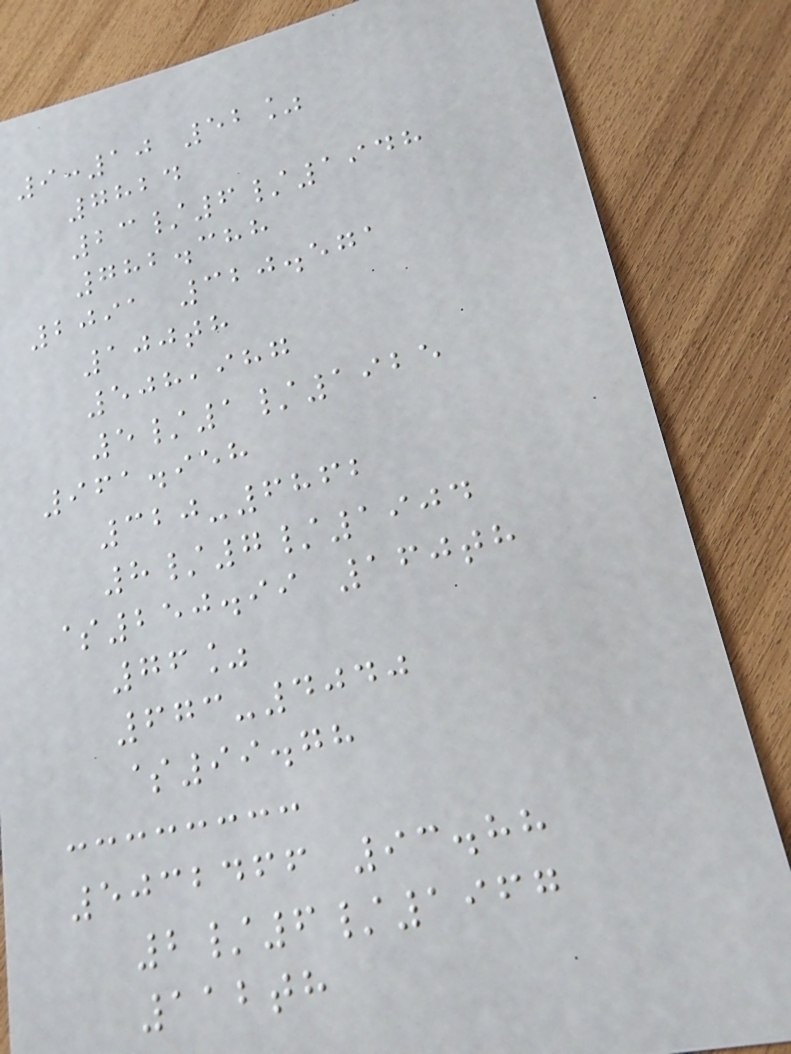9:10 52%
7824
23/6/1948
782.388
2091 320.571
100th
508,987
5/1/1925
961.958
320-6862
8/7/1904
$250.99 160th
76%
673-4040
$99.78
5032466 93.88
2/6/1967
112th
